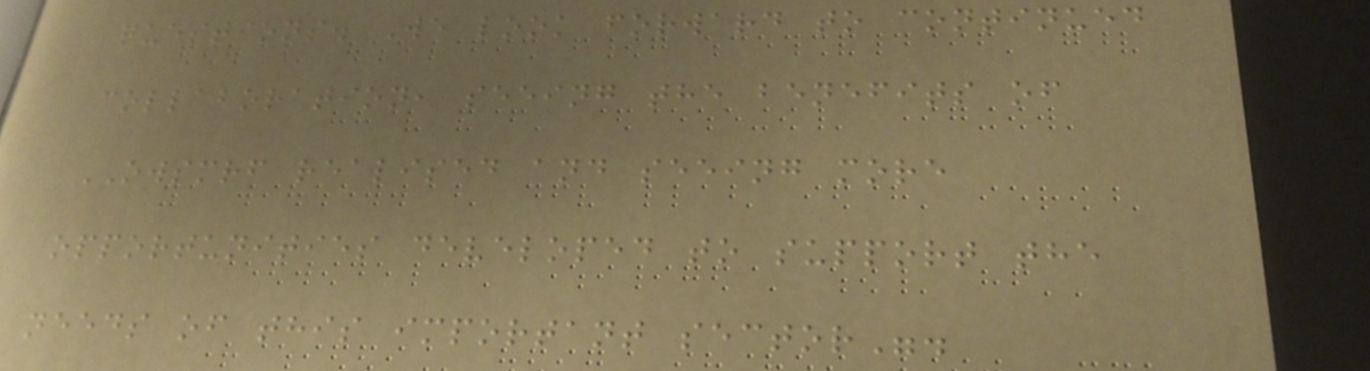questions. We look forward to continued
collaboration, seeing the benefits of
OWSMRF realised and seeing more
opportunities developed to support the
needs of this important sector".
